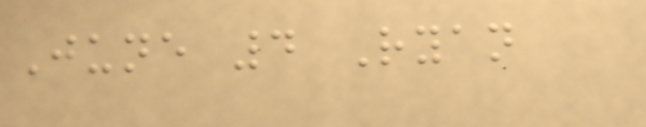June 4 Ryan
